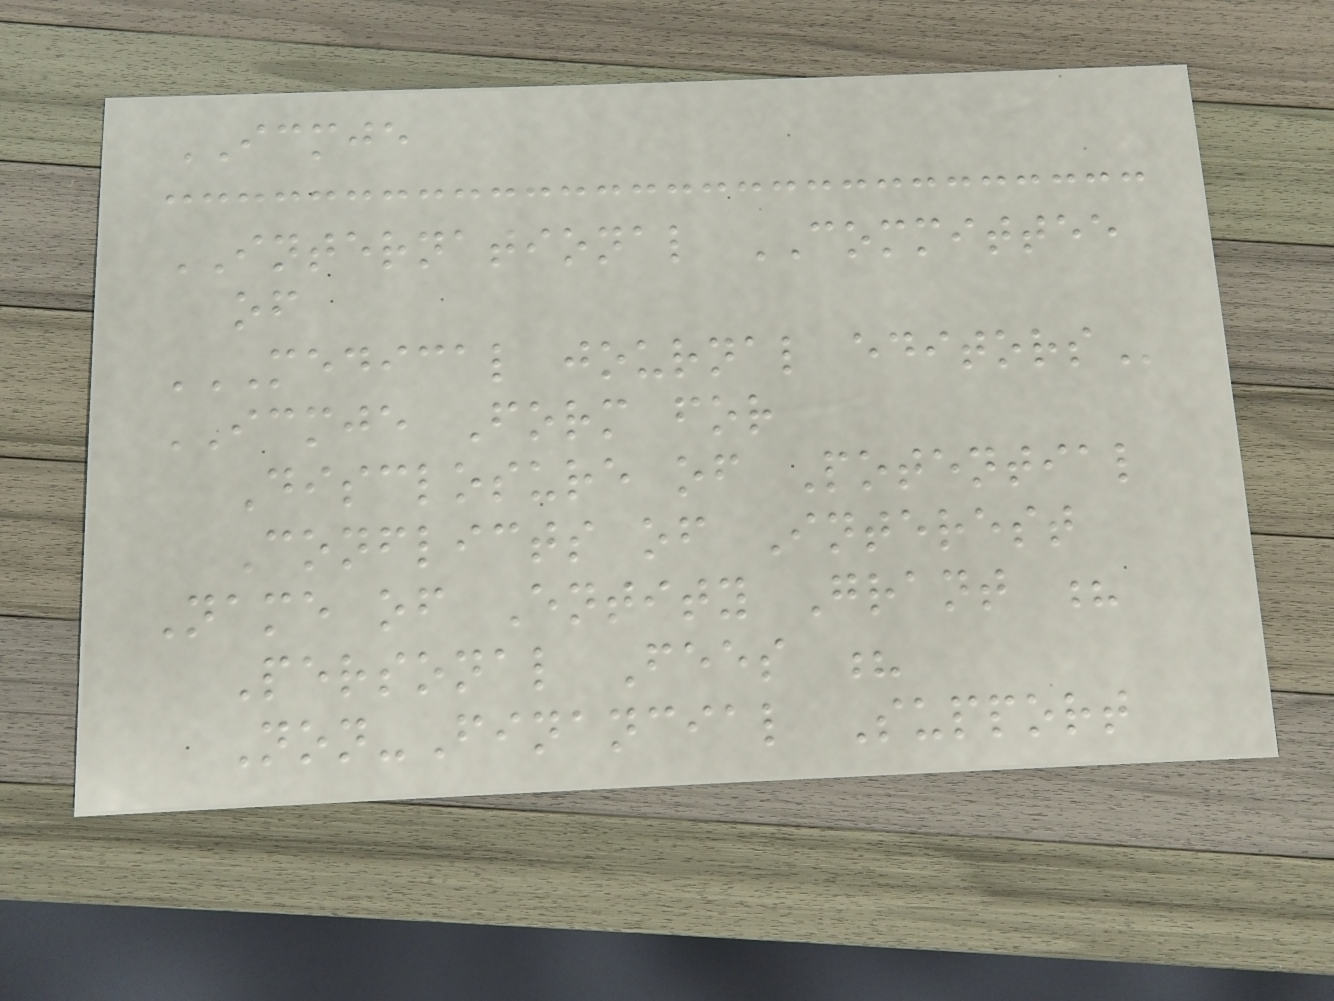ICMJE
INTERNATIONAL COMMITTEE
of
MEDICAL JOURNAL EDITORS
ICMJE Form for
Disclosure of Potential
Conflicts of Interest
Name of Entity Grant ?
Personal Fees ?
Non-Financial Support
